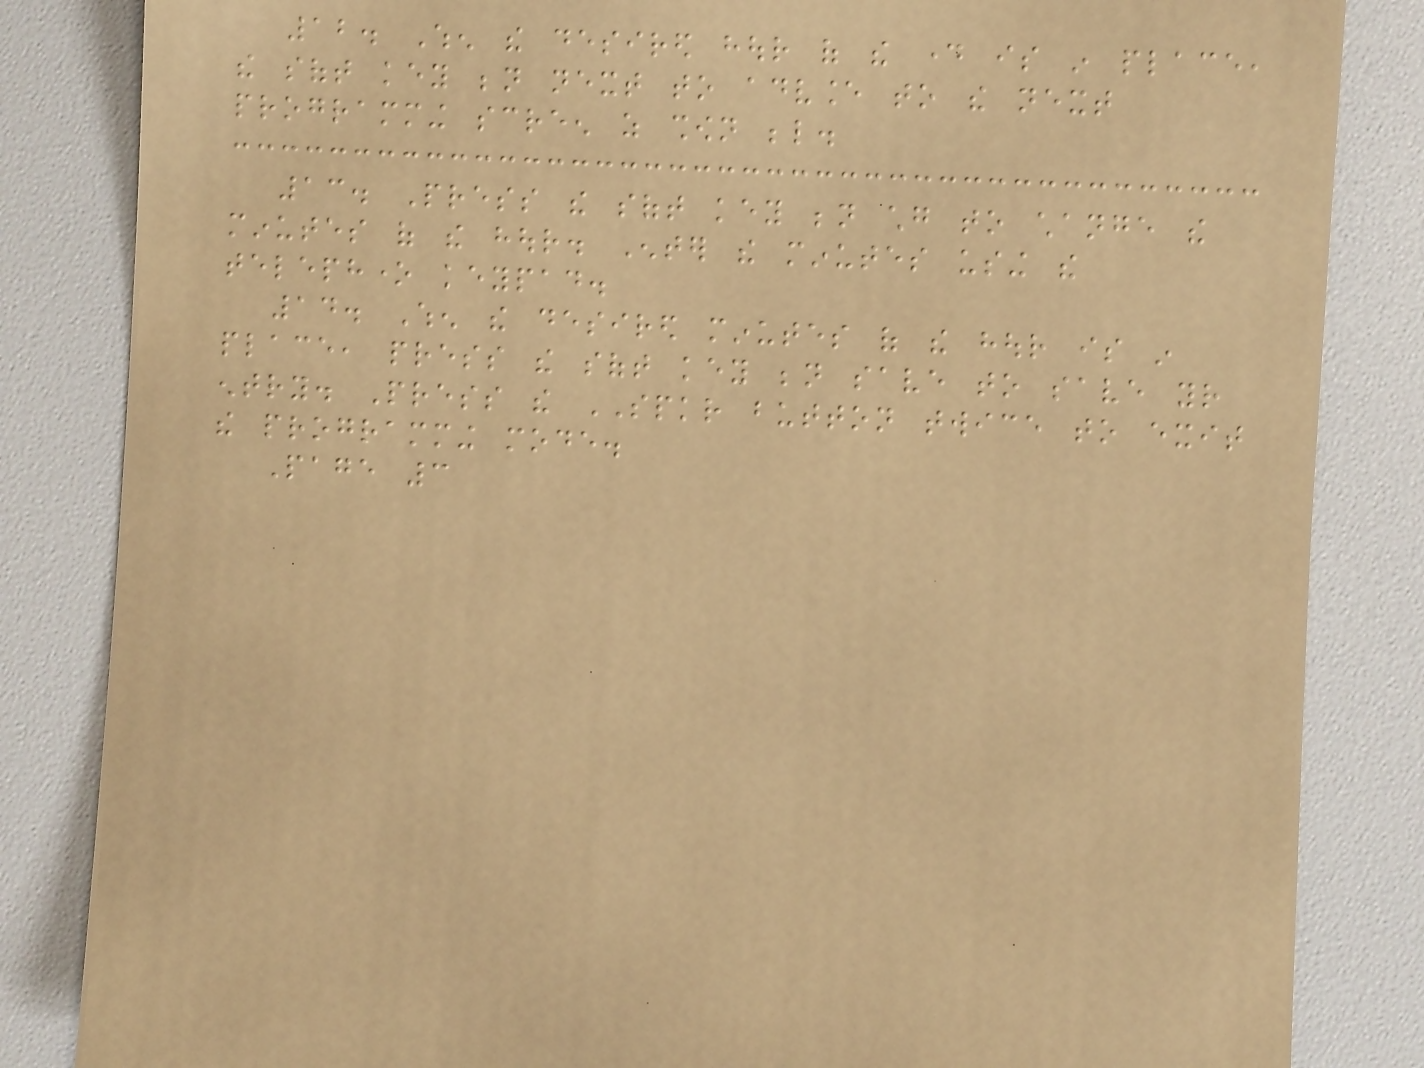12. When the desired hour of the day is in place,
the soft key beneath next to advance to the next
programming screen as shown below.
13. Press the soft key beneath chg to change the
minutes of the hour. Enter the minutes using the
telephone keypad.
14. When the desired minutes of the hour is in
place, press the soft key beneath save to save your
entry. Press the SPKR button twice to exit
the programming mode.
Page 3
